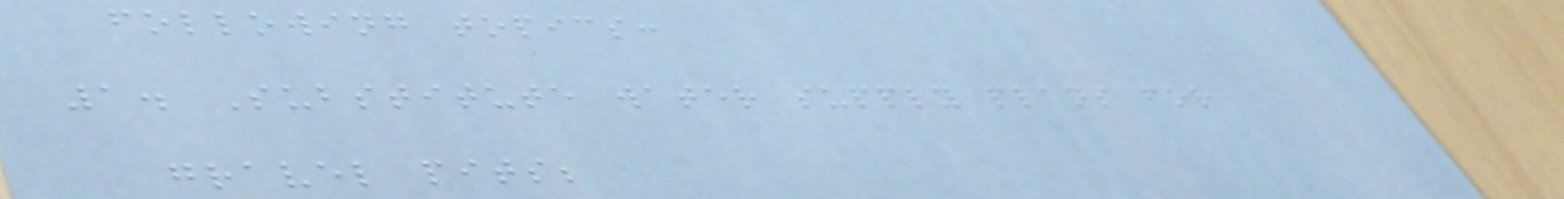following topics:
1. Substitute water supply plans for
gravel pits;
